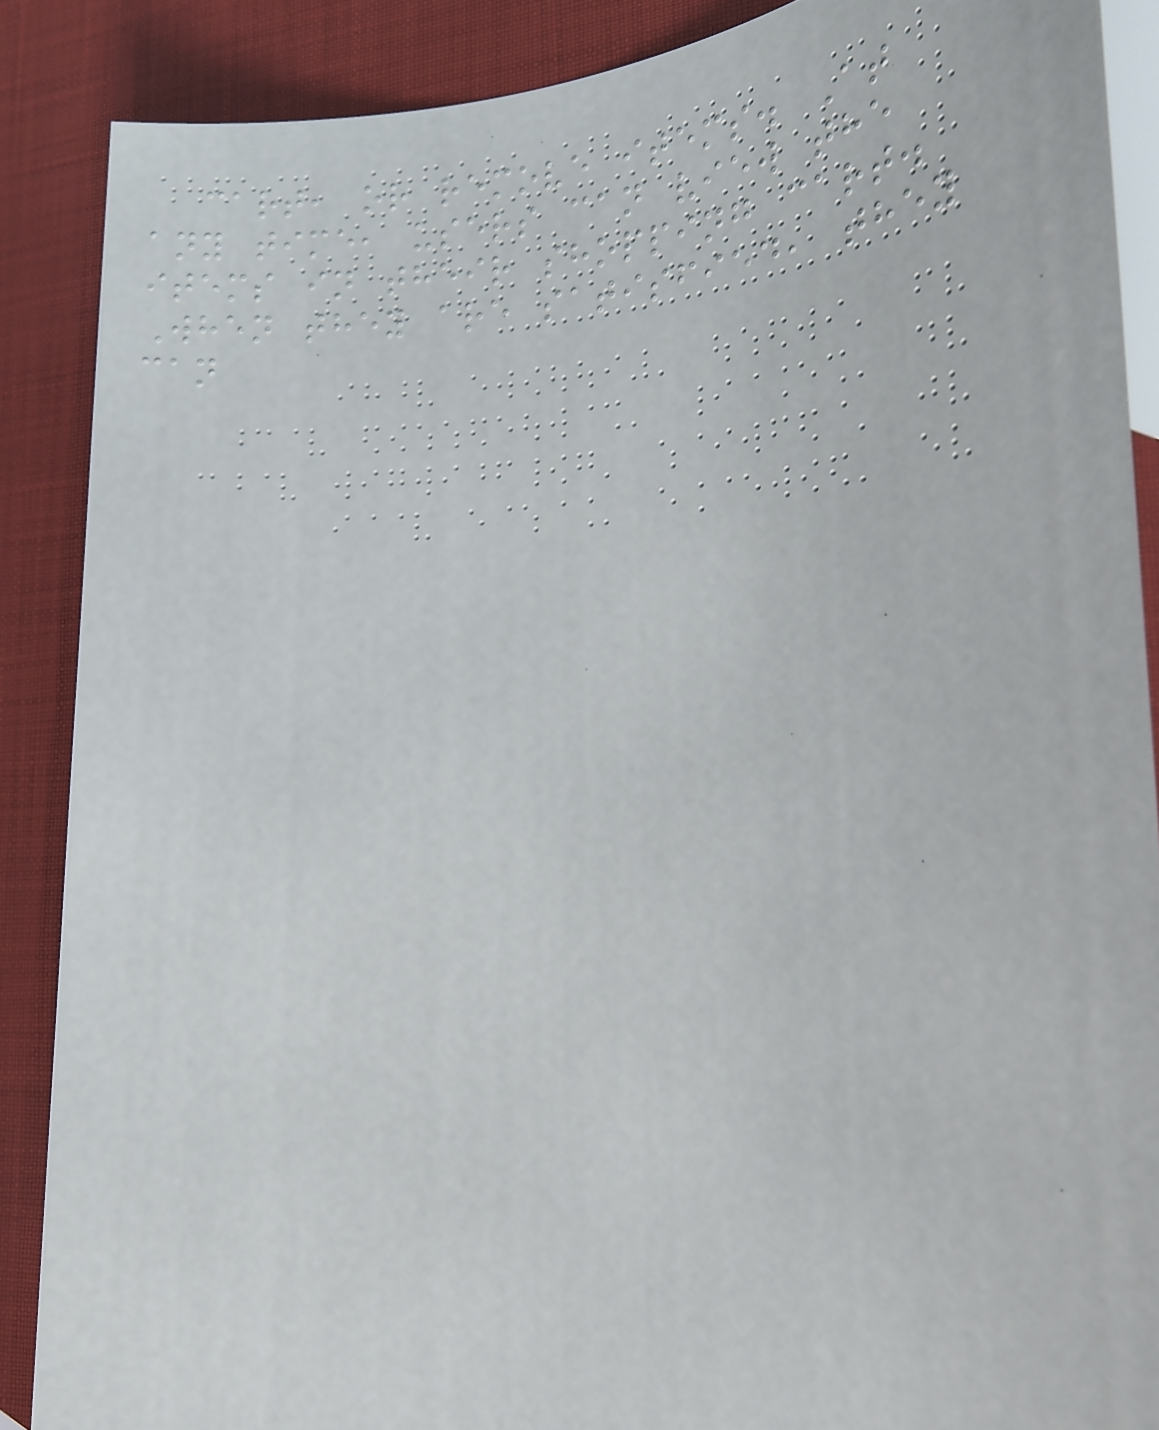cart, or remove items. At
any time, users can view the
items in their shopping cart.
When they are satisfied, they
can
